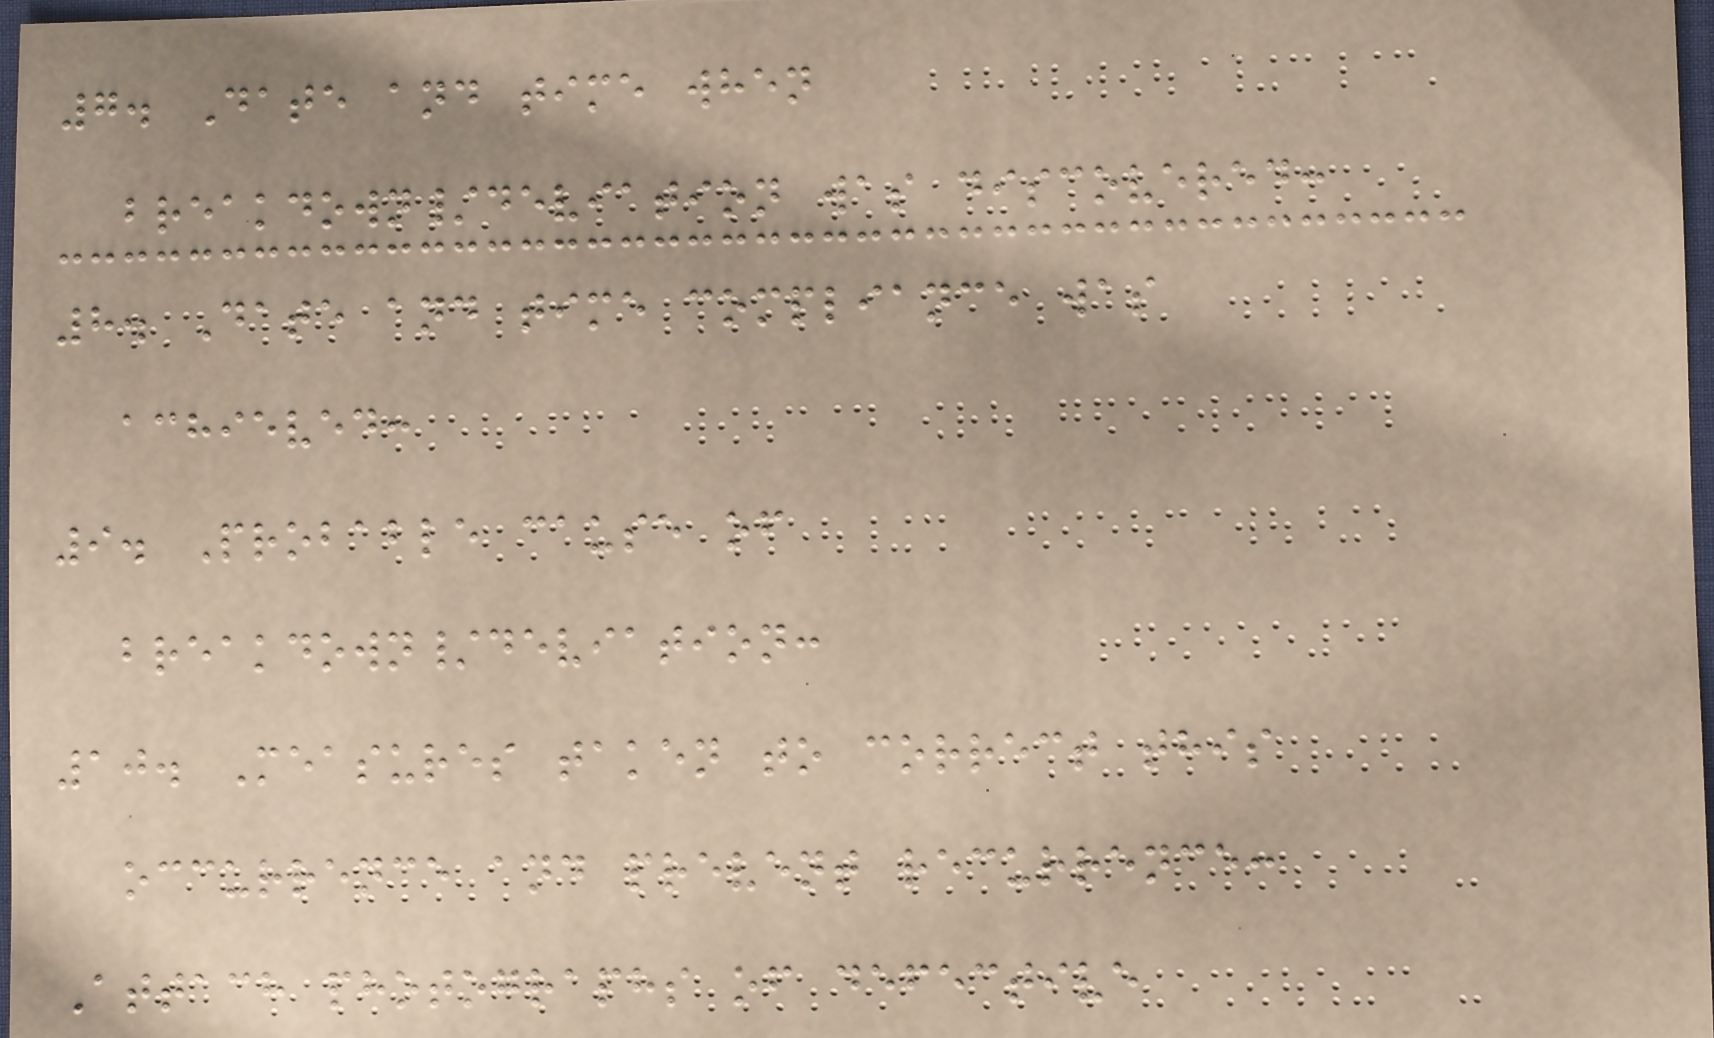7. Date and time when
breakdown/deviation was discovered:
8. Date and time compliance was
achieved:
9. Probable cause of
breakdown/deviation:
10. Measures taken to correct this
occurrence and prevent recurrence:
Attach photographs of defective
